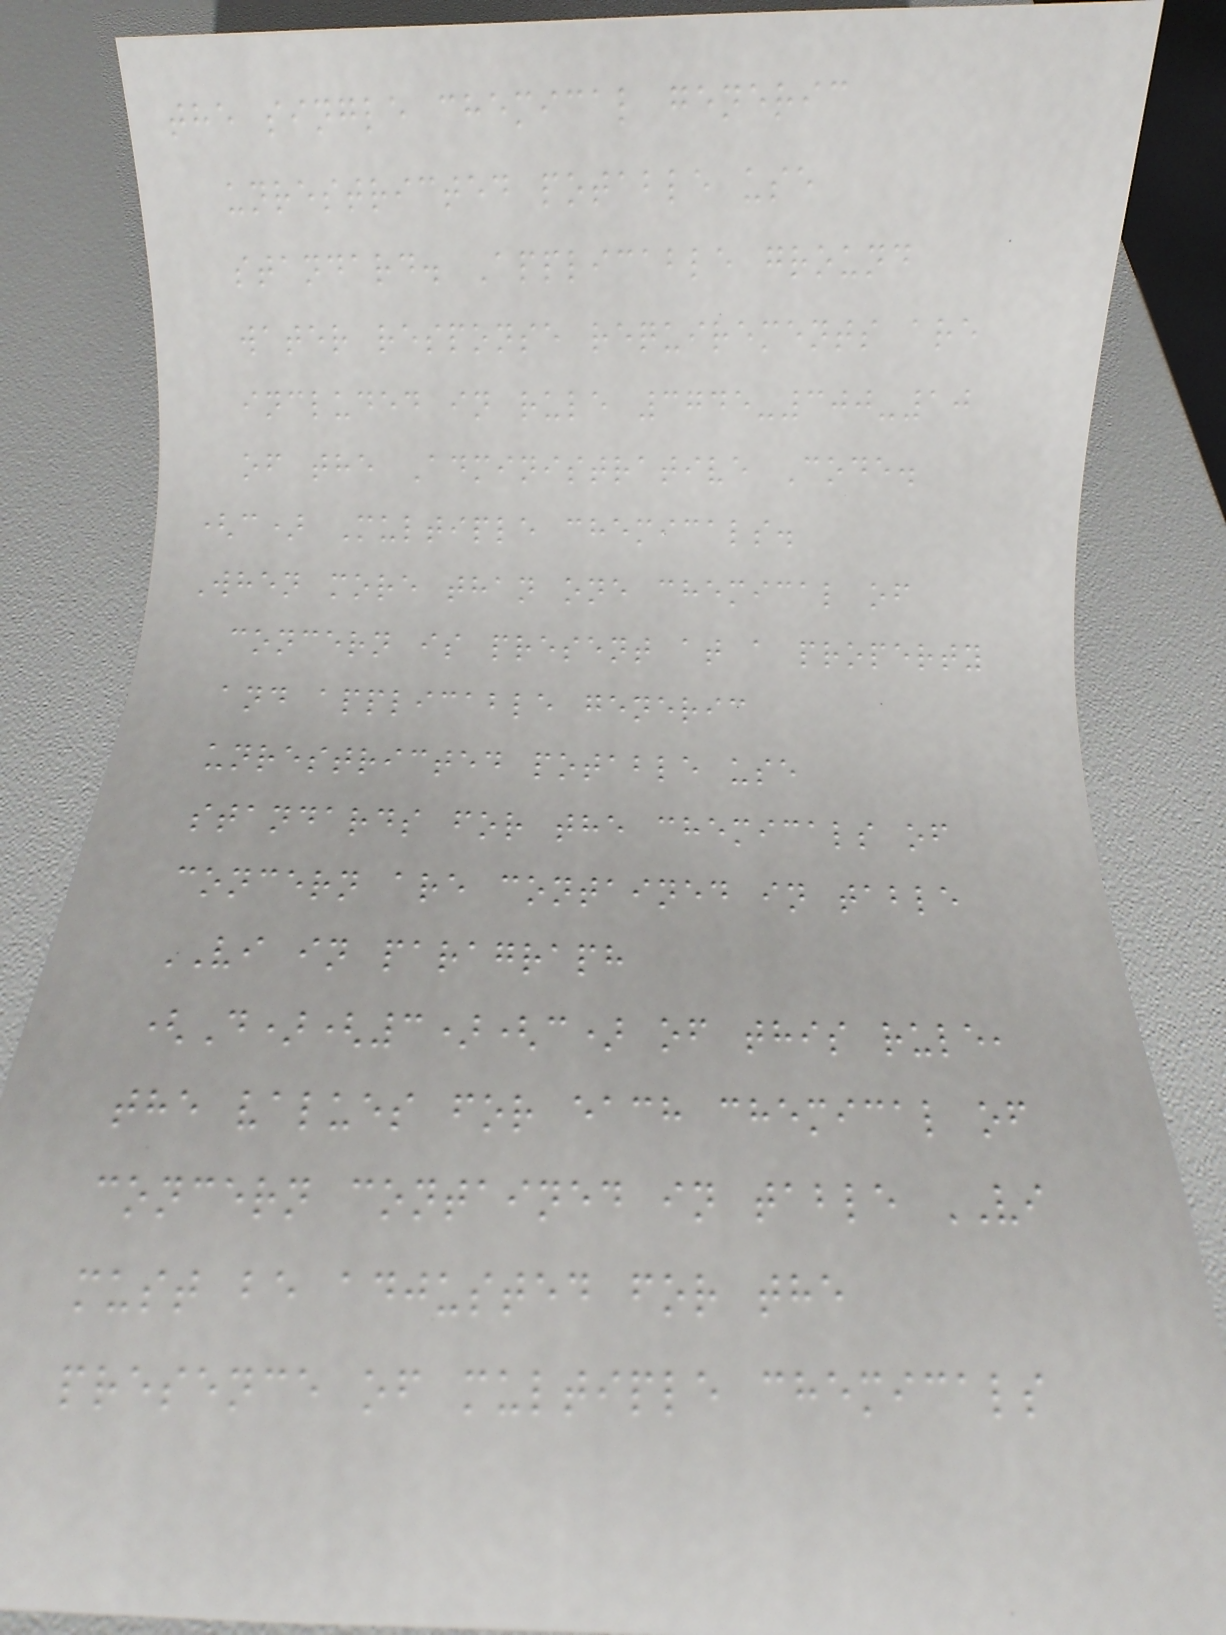the single chemical generic
unrestricted potable use
standard. Applicable ground
water response requirements are
included in rule 3745-300-10
of the Administrative Code.
(c) Multiple chemicals.
When more than one chemical of
concern is present at a property
and applicable generic
unrestricted potable use
standards for the chemicals of
concern are contained in table
VI in paragraph
(D)(3)(c) of this rule,
the values for each chemical of
concern contained in table VI
must be adjusted for the
presence of multiple chemicals
